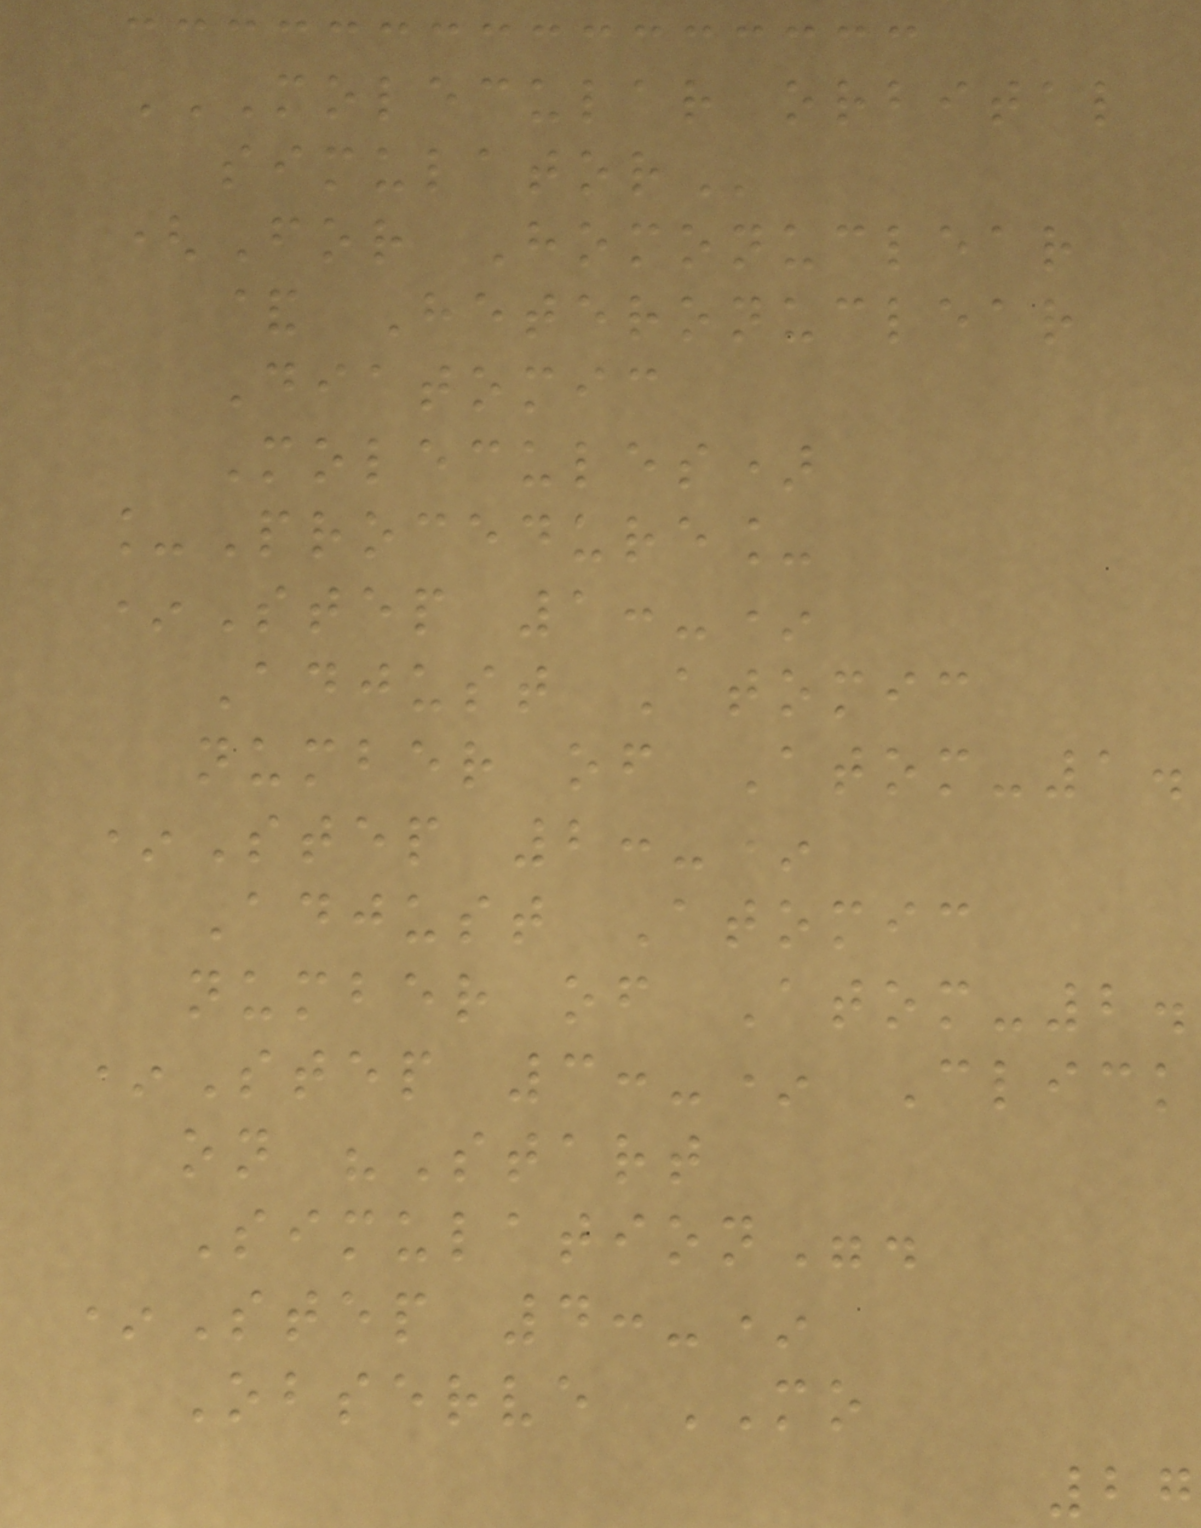MOLECULAR ORBITAL
SIMULATOR
(For Homonuclear
& Heteronuclear
Diatomic
Molecules)
_Procedure_
*Step 1:-*
Adjust Atomic
number of Atom-1.
*Step 2:-*
Adjust Atomic
number of Atom-2.
*Step 3:-* Click
on "Start
Simulation".
*Step 4:-*
Observe MO
27
